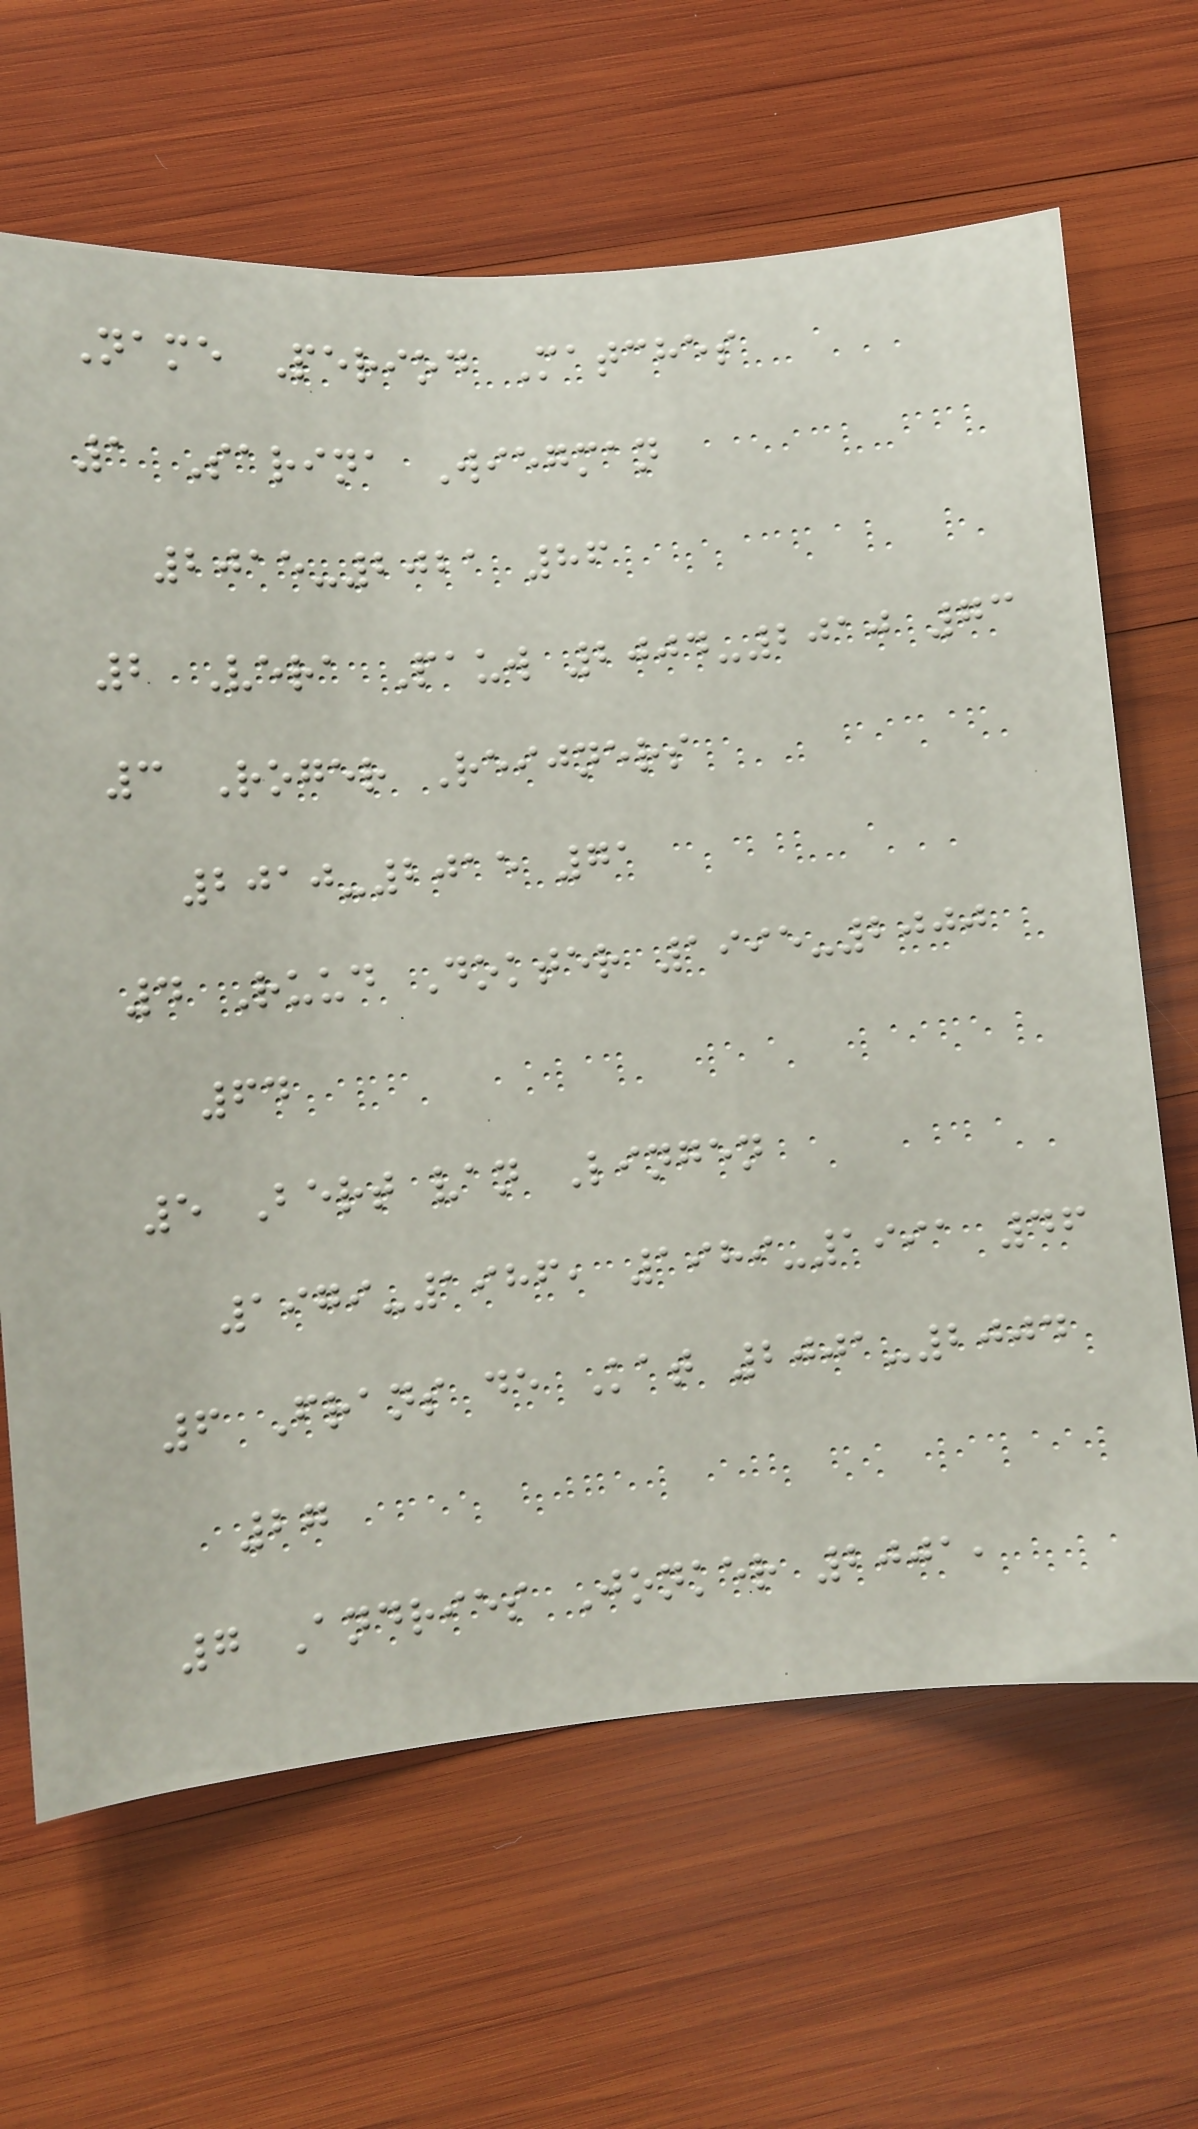Name Period Matches
1 Sarina Wiegman
2015-2021 86
2 Vera Pauw 2004-2010 73
3 Roger Reijners
2010-2015 71
4 Ruud Dokter 1995-2000
64
5 Bert van Lingen
1979-1986, 1989-1991 46
6 Frans de Kat 2001-2004
27
7 Andries Jonker 2001,
